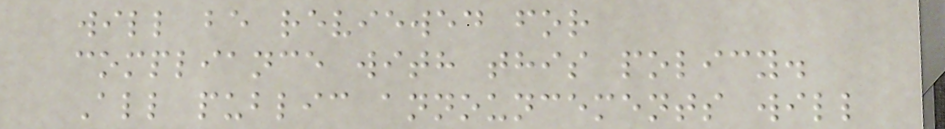will be reviewed for
compliance with this policy.
All public announcements will
